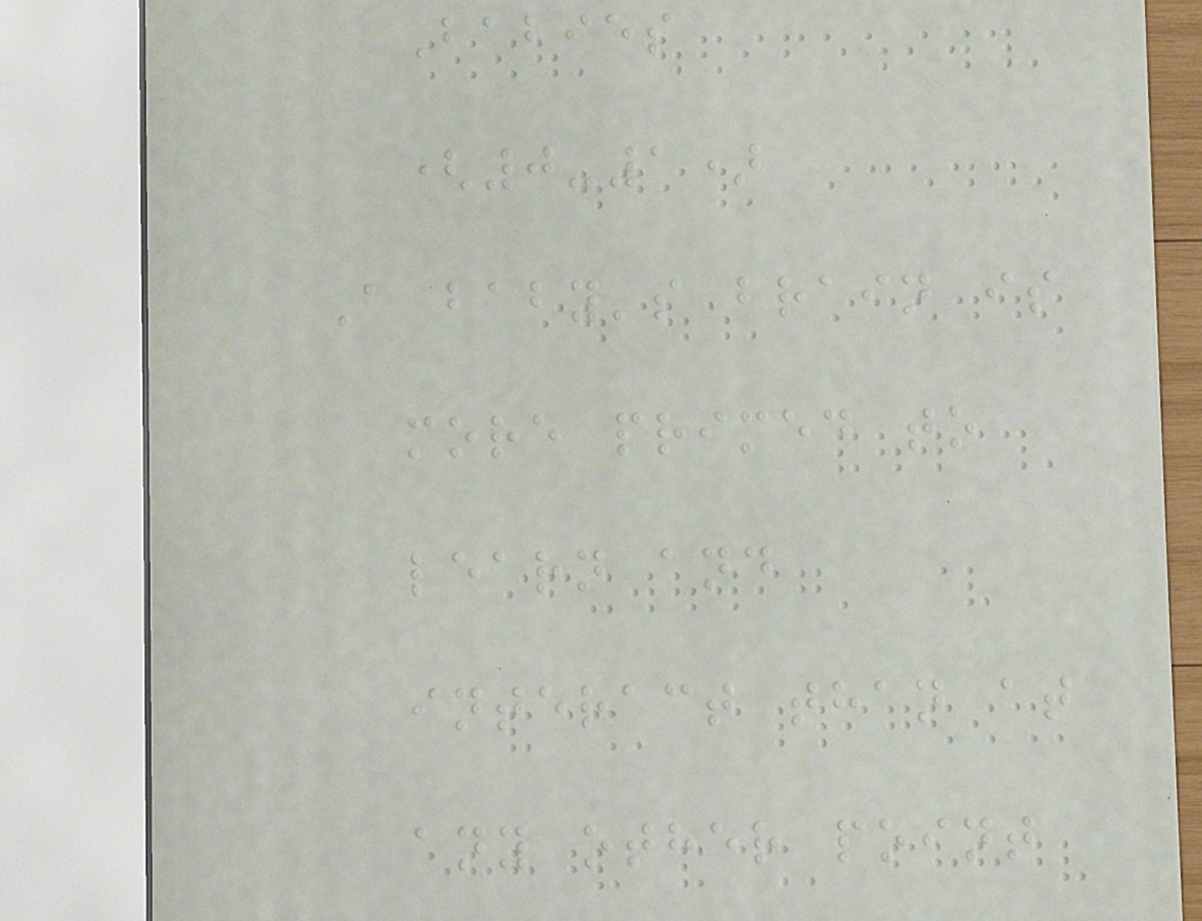Babies
(0-1)
A baby's brain is
more primed to
learn and
interact than at
any other point
